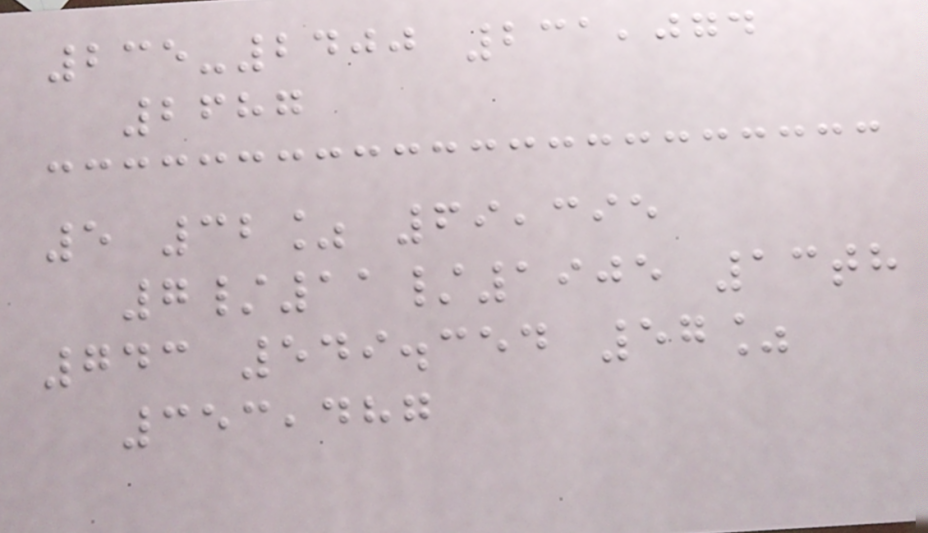235-2400 231,074
2687
5 32% 69,395
7/11/1905 13th
743 549.354 57%
353,487
